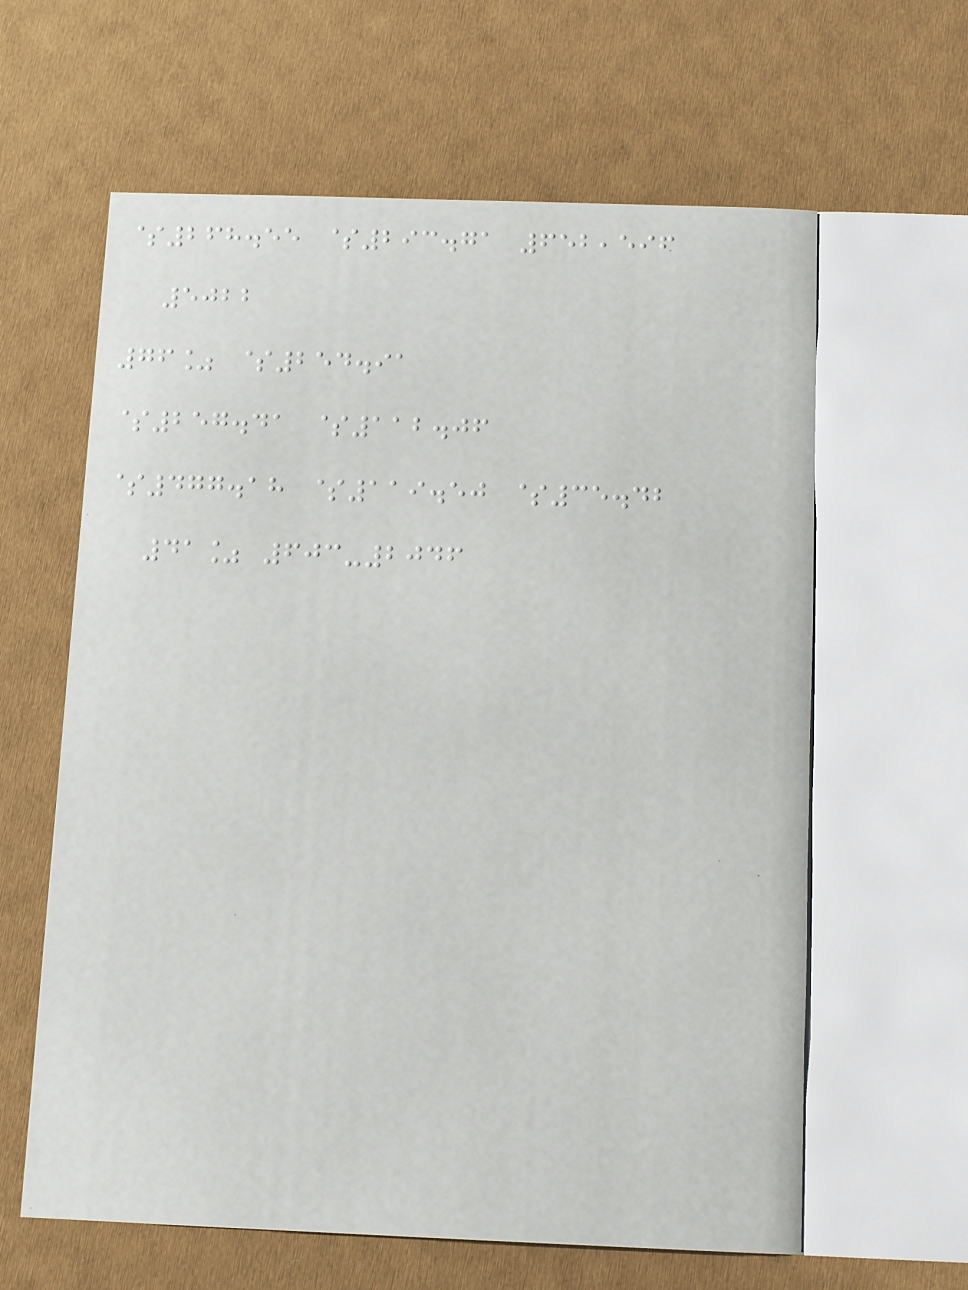$268.55 $293.71 652,596
5022
76% $254.91
$257.41 $112.06
$477.18 $119.50 $35.42
41% 603-2046
